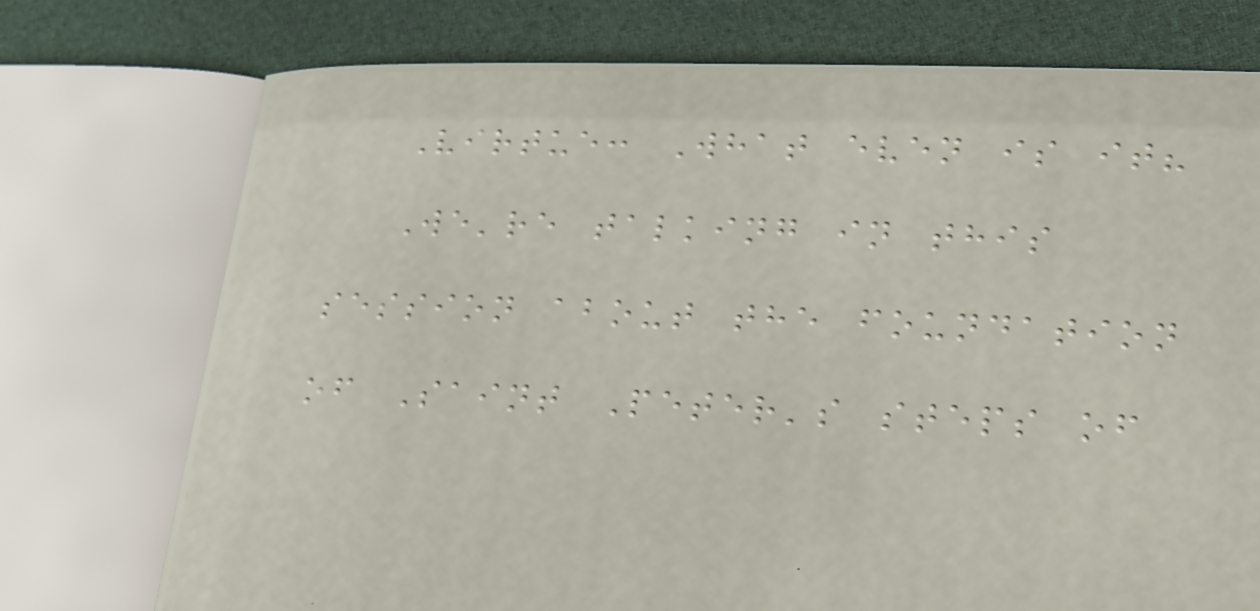Virtue: What even is it?
We're talking in this
session about the foundation
of Saint Peter's steps of
